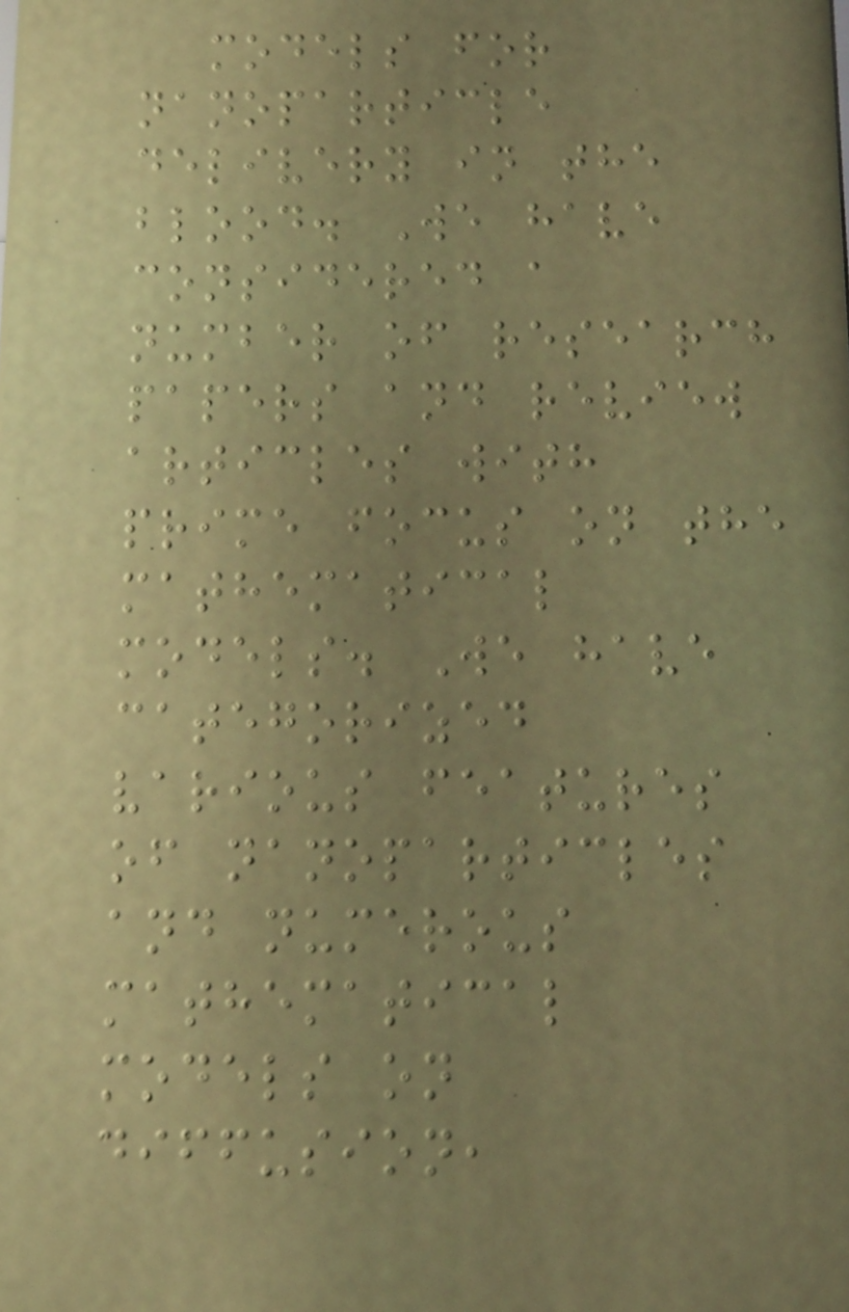models for
nanoparticle
delivery in the
blood. We have
considered a
number of research
papers and review
articles with
prime focus on the
mathematical
models. We have
categorized
various features
of nanoparticles
and numerous
mathematical
models on
diffusion,
